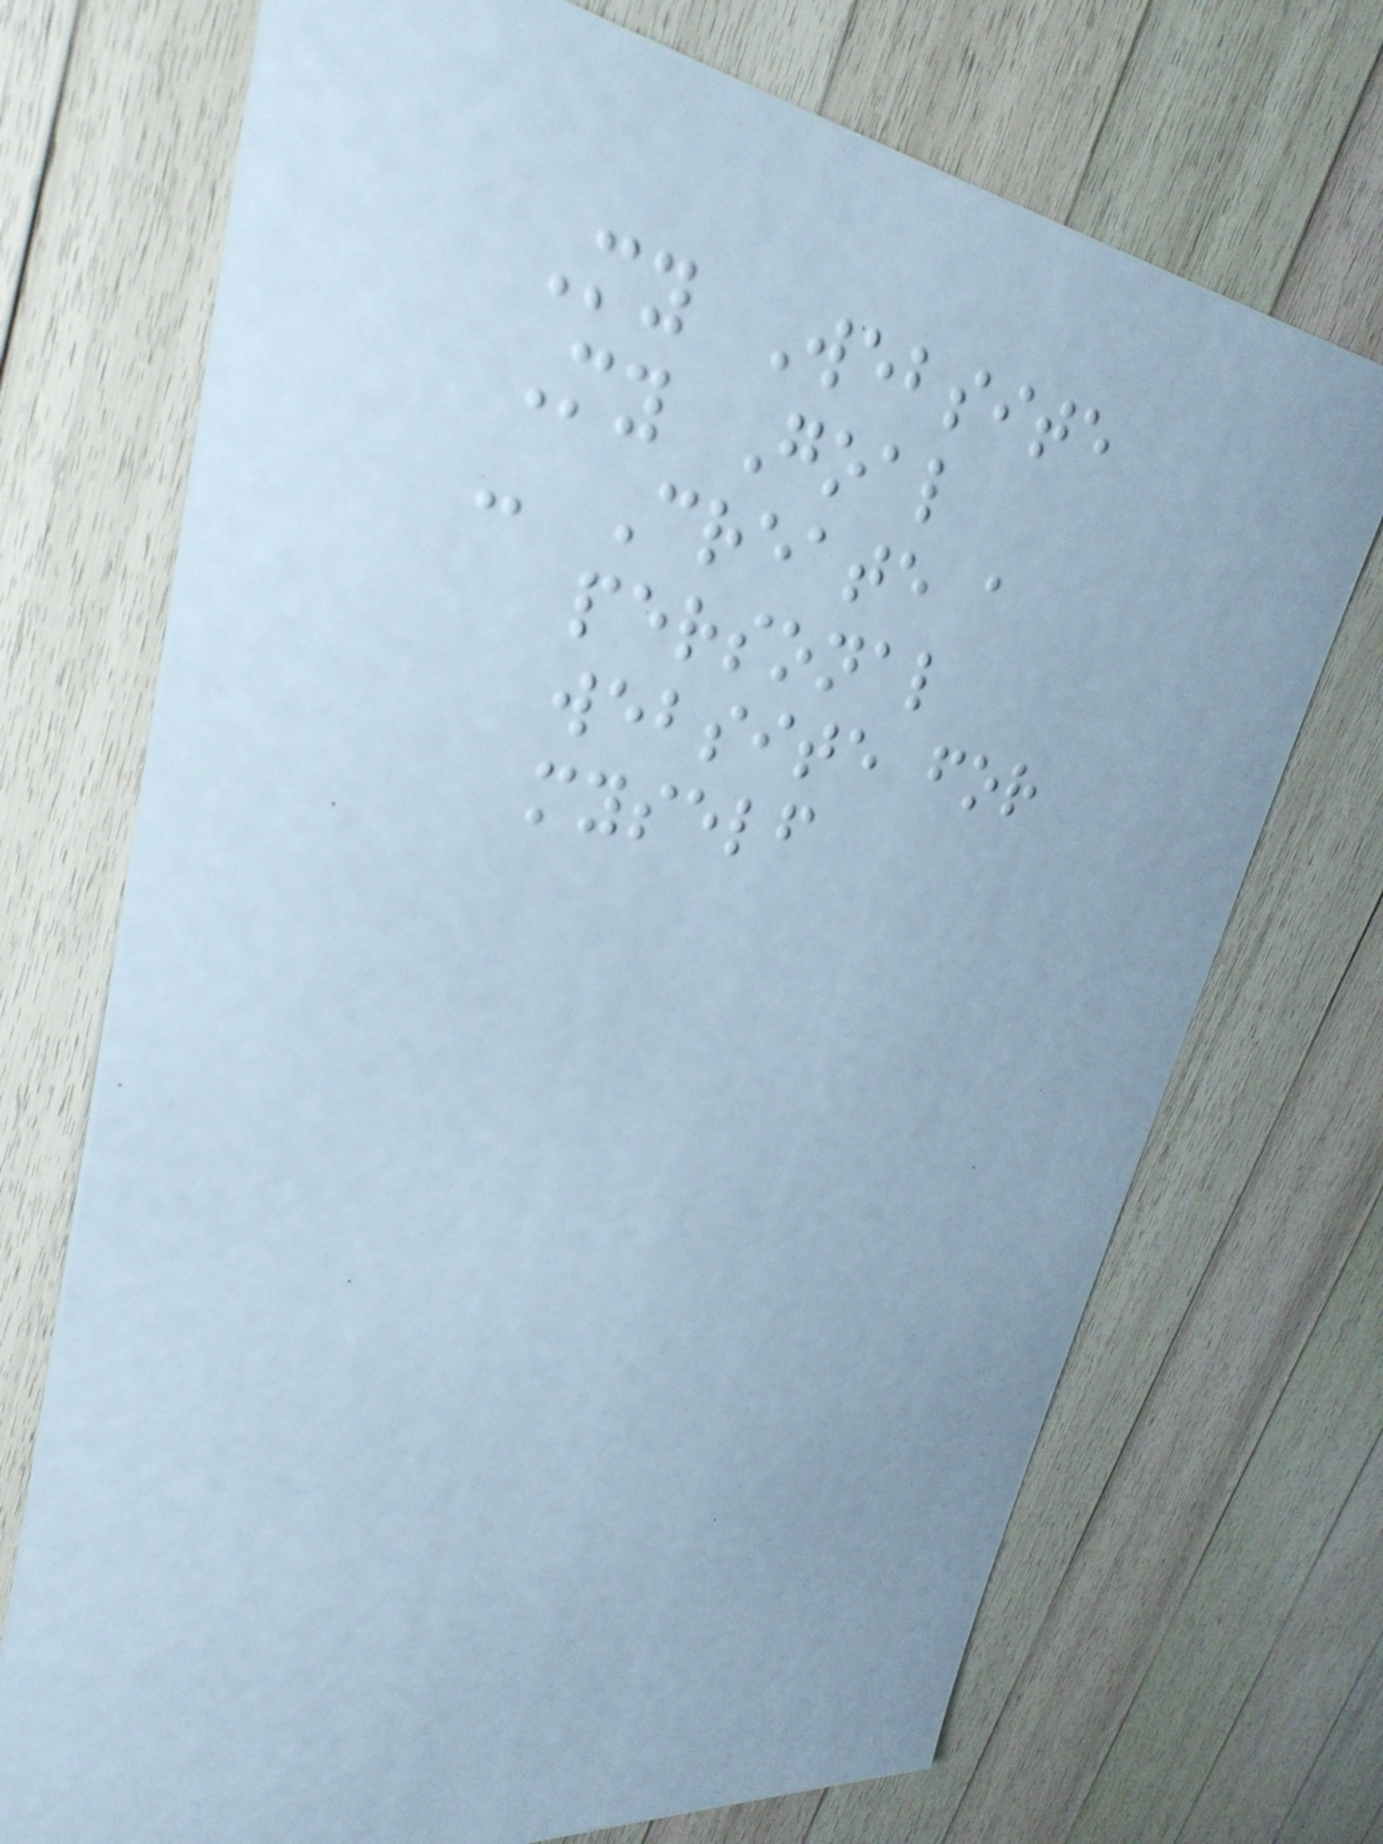My Website
My Goal
- Create a
personal
website for
myself
